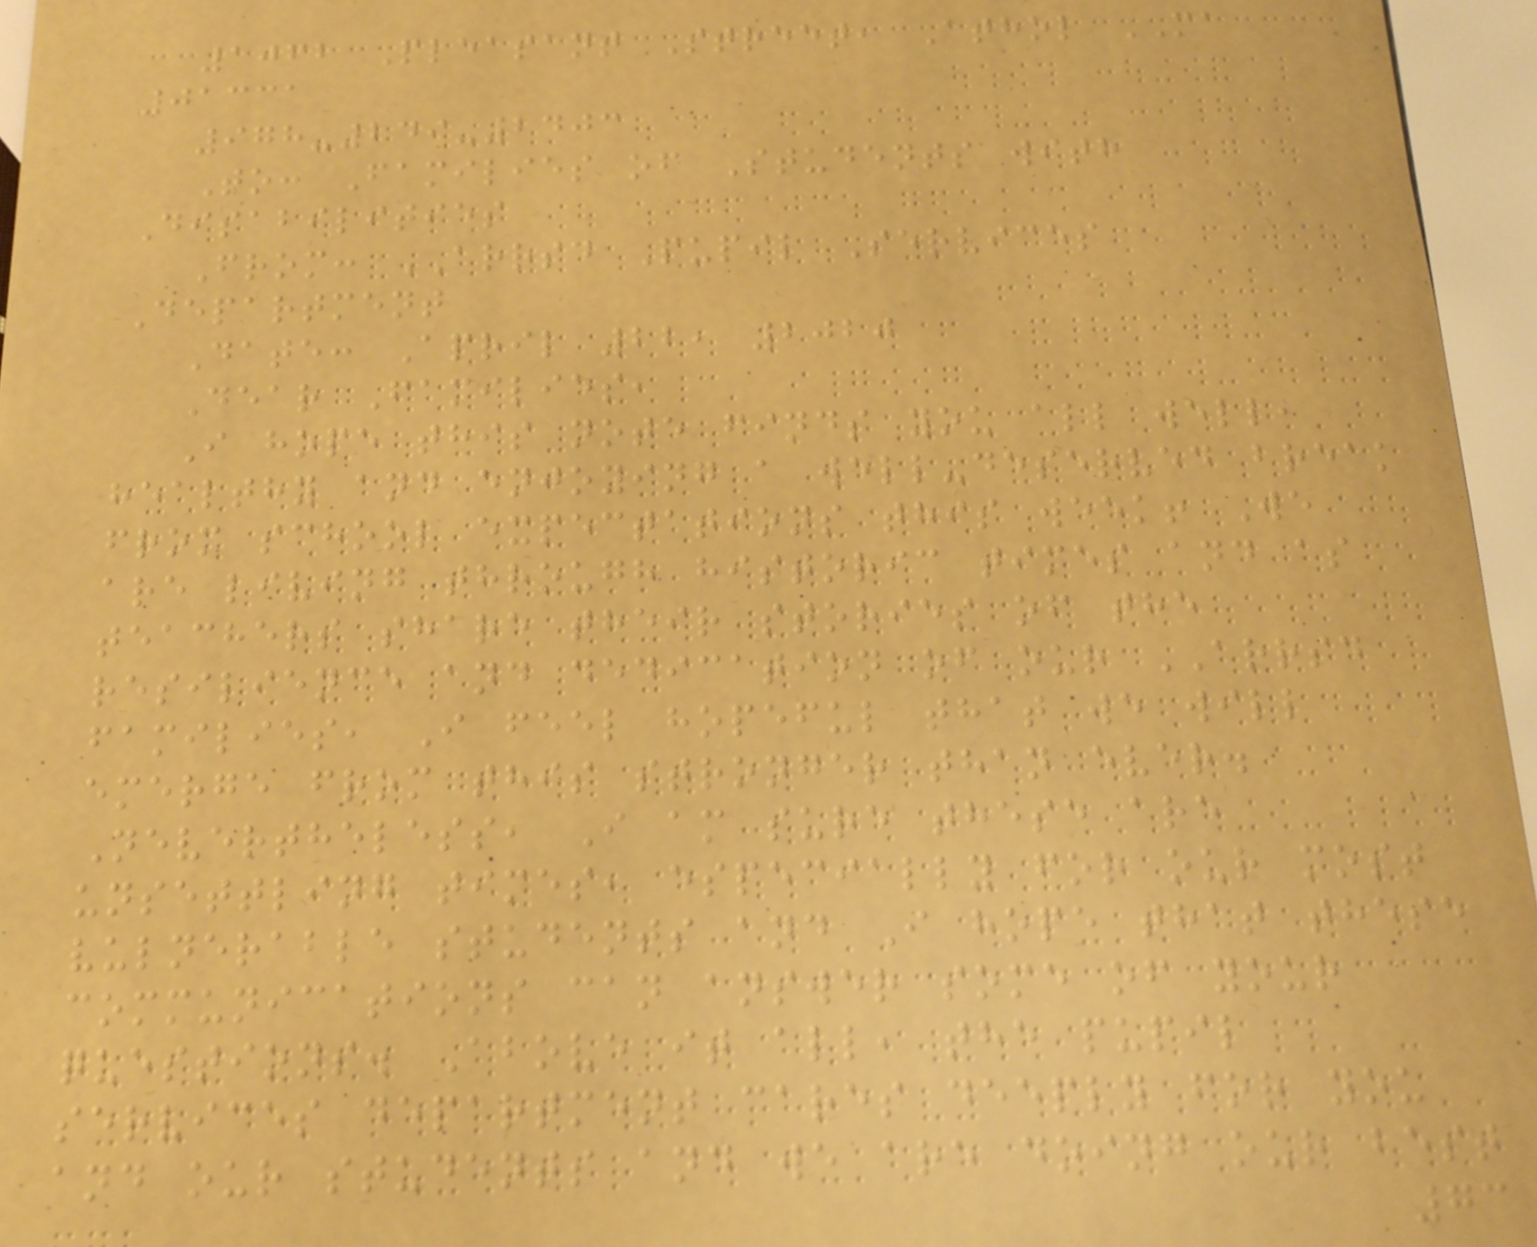1062 Pleasant Street, Athol MA
01331
978-249-2403
To: Families of Students with
Disabilities
From: ARRSD Pupil Services
Department
Date: April 22, 2020
Dear Families,
I hope this note finds you all well,
healthy and enjoying a well-deserved break
from school expectations this week! We
are living through historic times and as
teachers share their stories of the
resilience and dedication of our ARRSD
families, I feel hopeful that we will
emerge from this stronger than ever.
Nevertheless, I am sure these are
unsettling times, especially for our most
vulnerable students and I hope that these
communications can answer some of your
questions. Above it all, the pupil
services department cares deeply for you
and our students and we are doing our best
73
